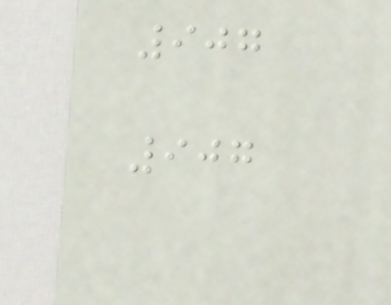907
907
